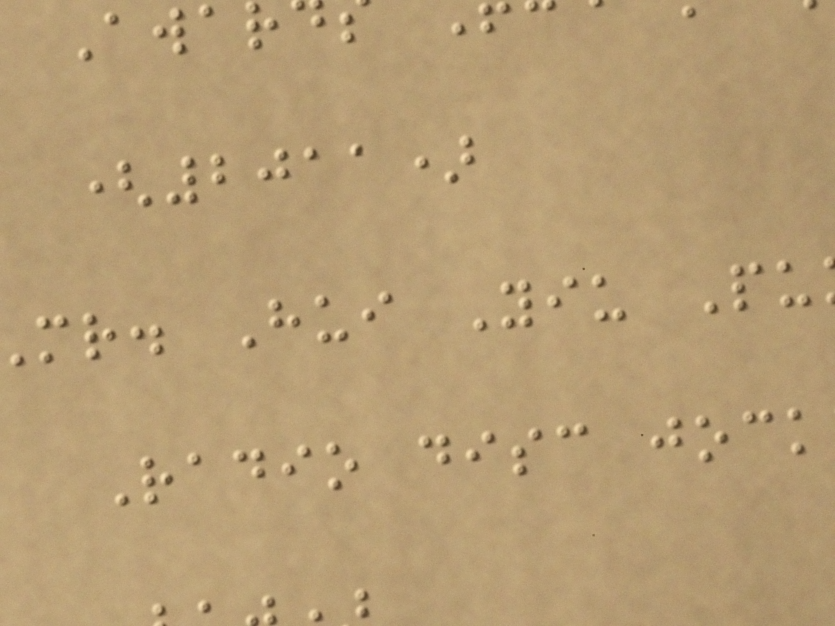(2011)
mr. Hui Yiu Pu
Radio disc jock
